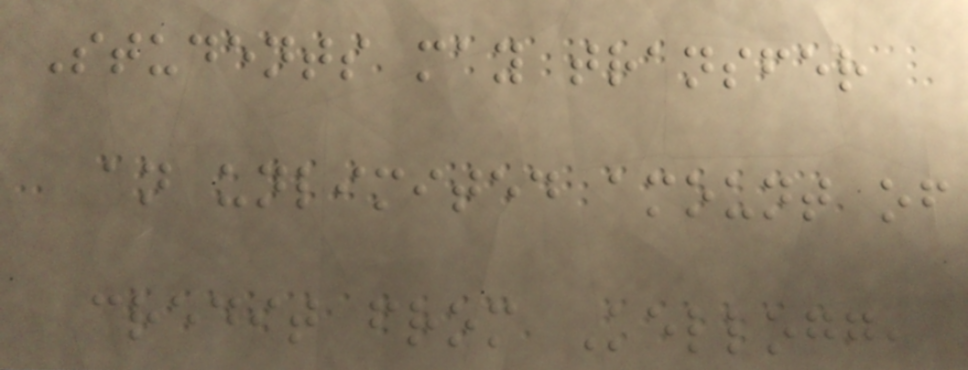Students may transfer
an unlimited amount of
credit from Kellogg,
